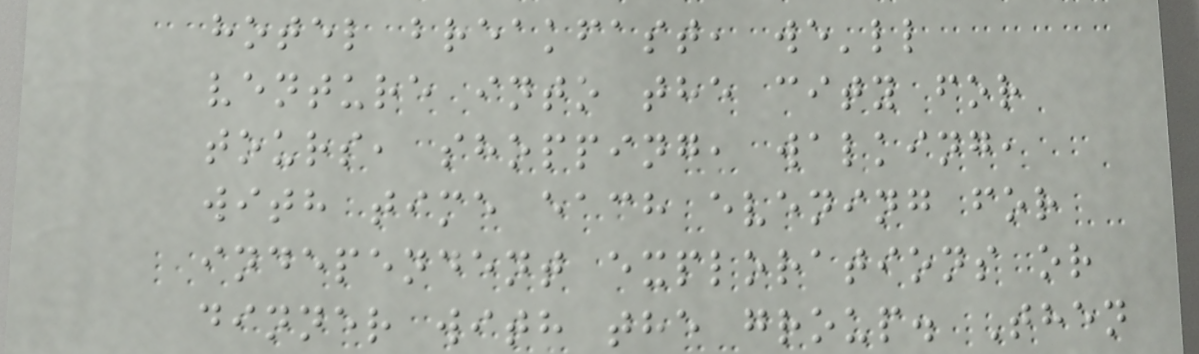hotel breakfast, we'll
venture into the city for
tours, shopping, walking,
with time each evening for
independent explorations or
dinner with the group. Then
